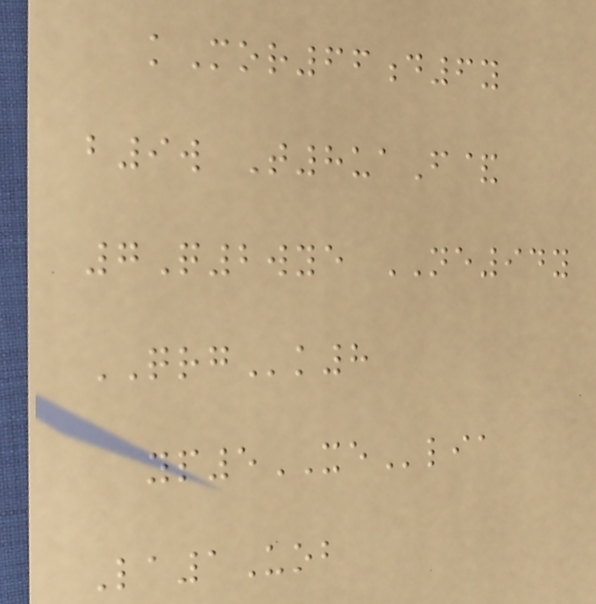kMor66d6y
b9w T8uaF&
7Q2wye NE94y
QRGk8
yp5XElia
La1Uob
